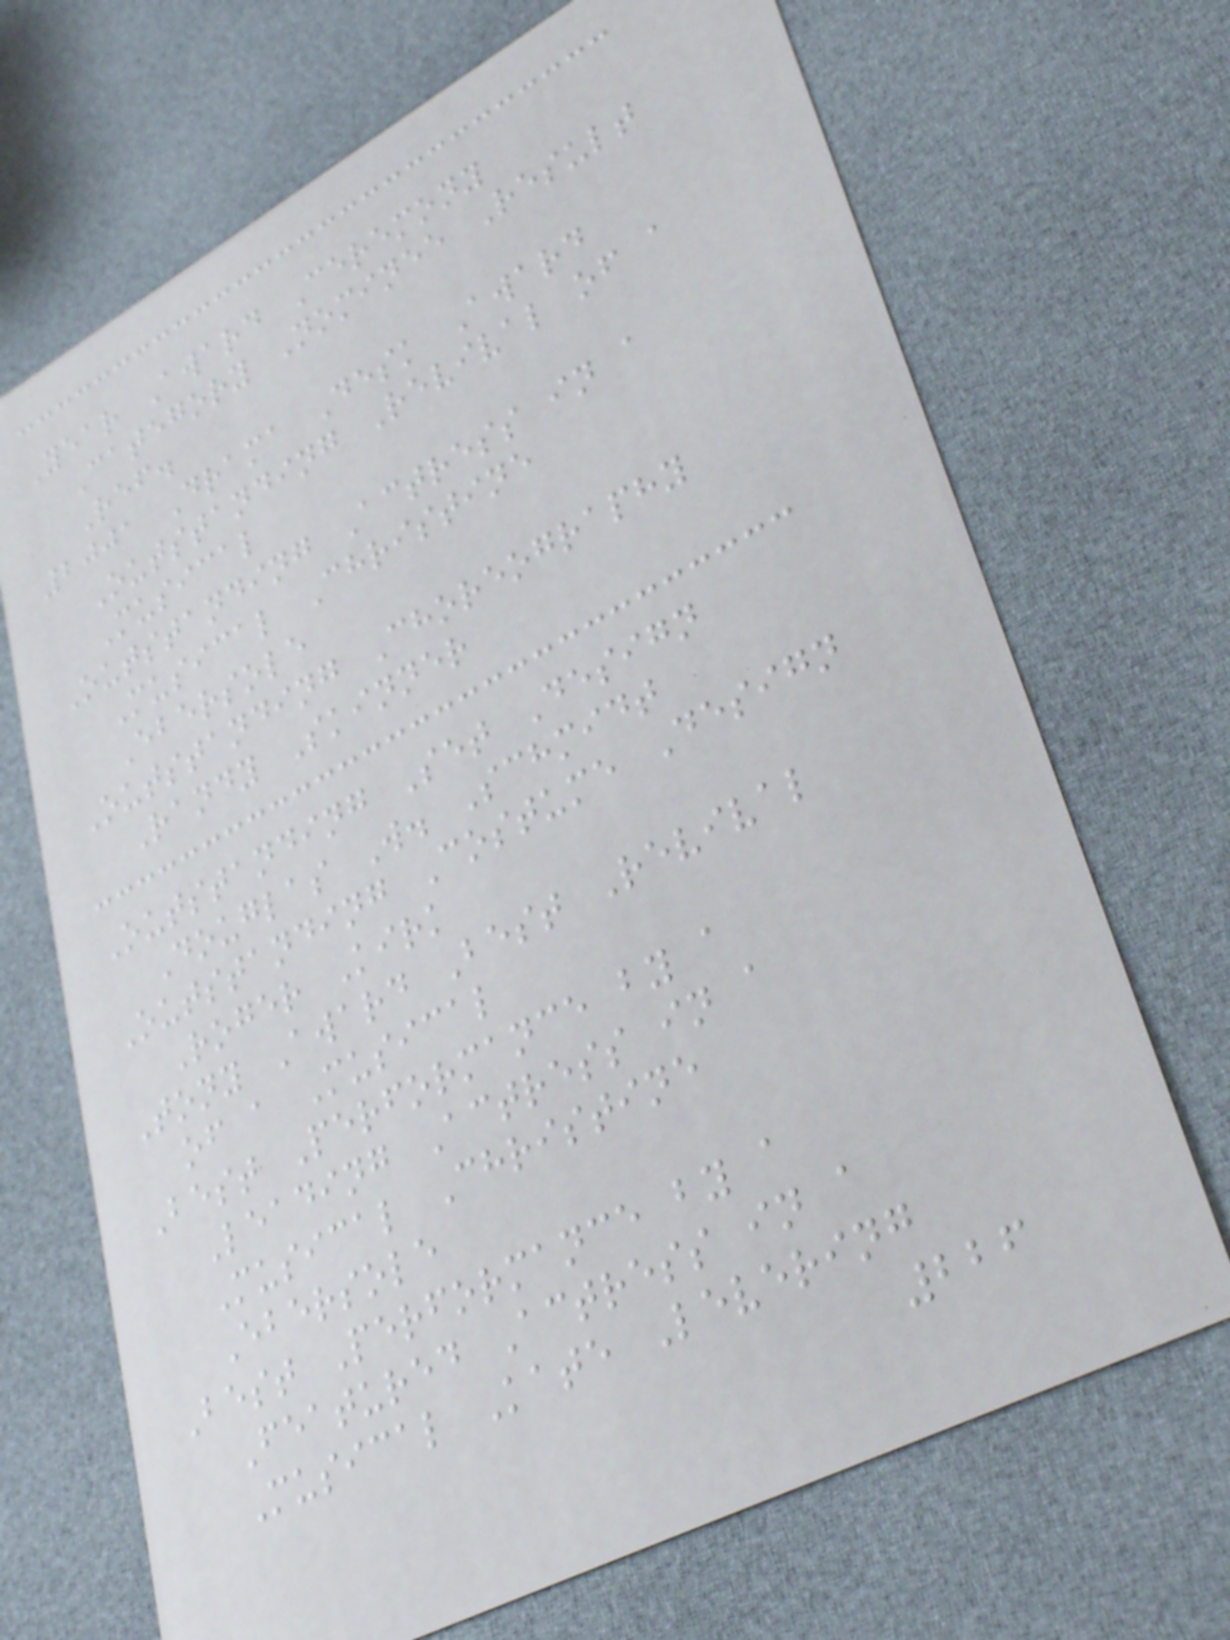Year Award Ceremony
Category Nominee Result
Ref.
2001 Drama Desk Award
Outstanding Revival of a
Musical
Outstanding Actress in a
Musical Christine
Ebersole
Outstanding Choreography
Randy Skinner
Outstanding Set Design
Douglas W. Schmidt
Outstanding Costume Design
Roger Kirk
Tony Award Best Revival
of a Musical
Best Performance by a
Leading Actress in a
Musical Christine
Ebersole
Best Performance by a
Featured Actress in a
Musical Kate Levering
226
